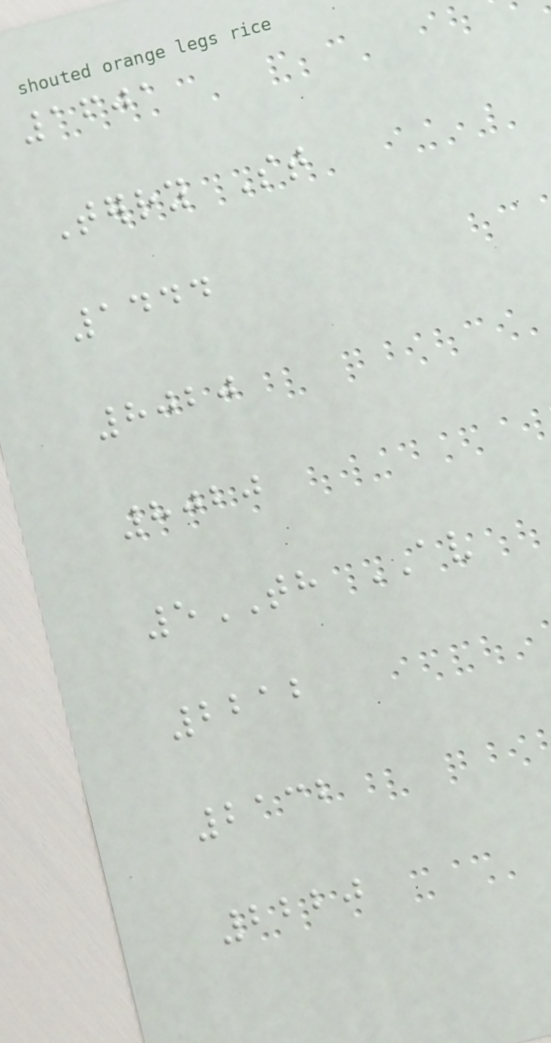1601
Terry St
1444
8020
8020
5TH AV
2212
2132
2220
